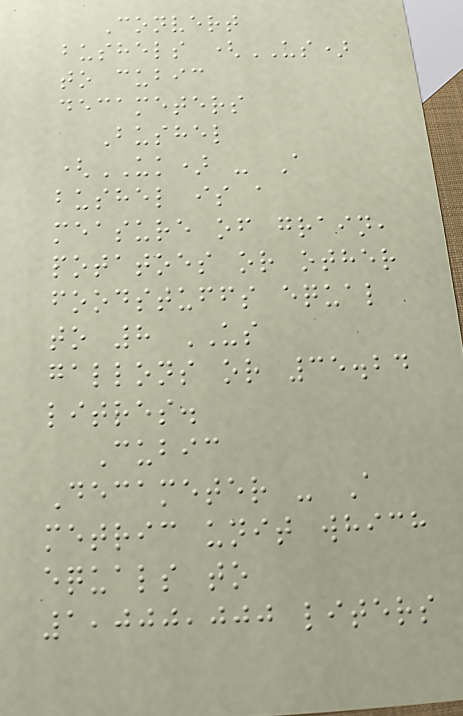Convert
bushels (US)
to cubic
decameters
Bushel
(UK) - A
bushel is a
measure of grain,
potatoes or other
foodstuffs equal
to 8 US
gallons or 35.24
litres.
Cubic
Decameter - A
metric unit which
equals to
1,000,000 liters
